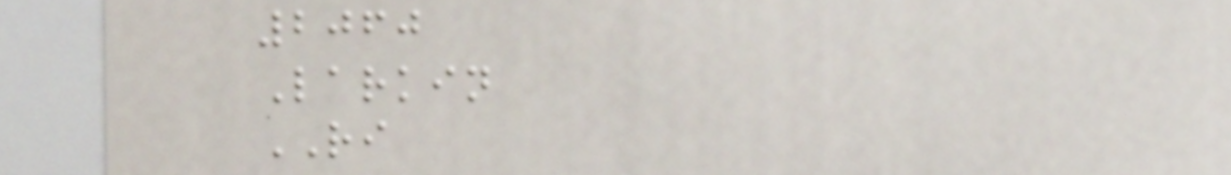2060
Larkin
RI
